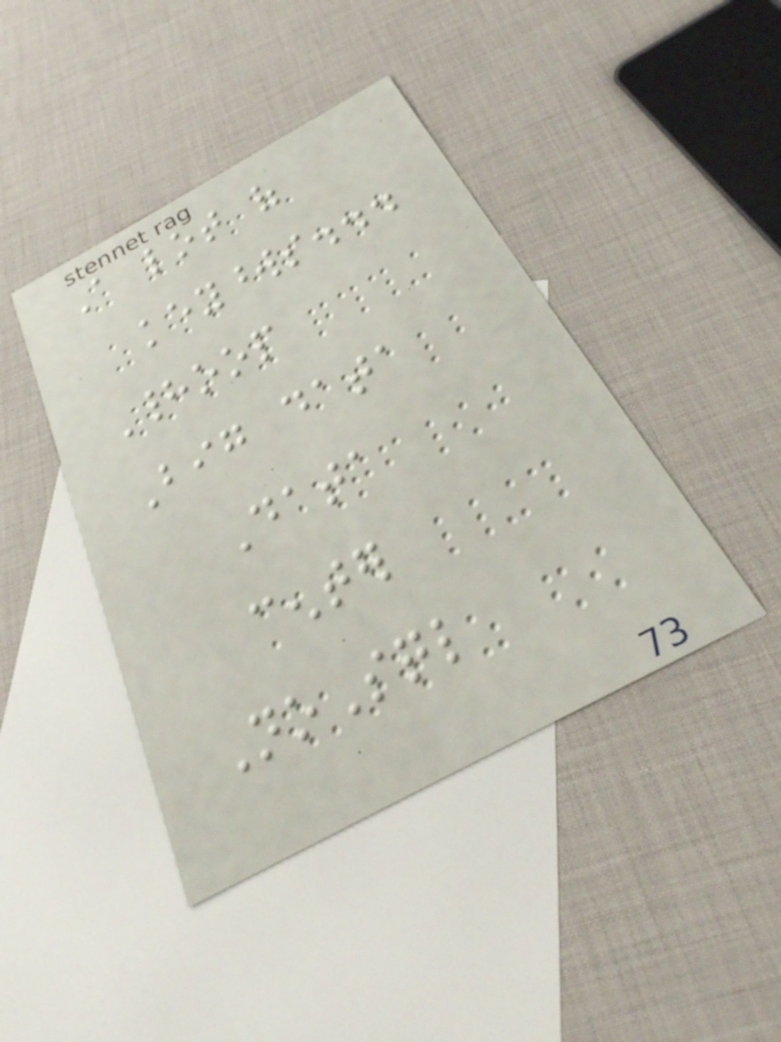A lot of
keywords...
Hadoop
Big data
Data
center
NoSql
